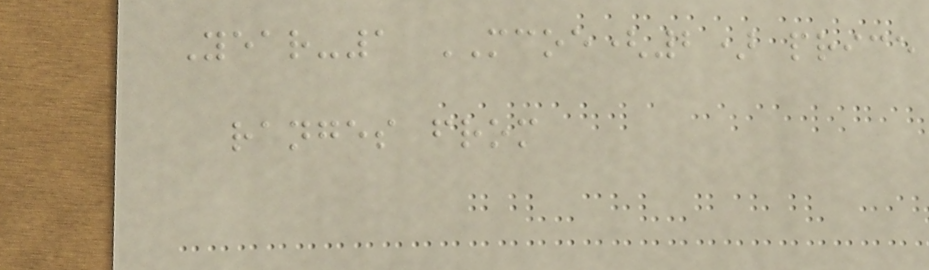Year-1 MCOE(2) price
ranges from
